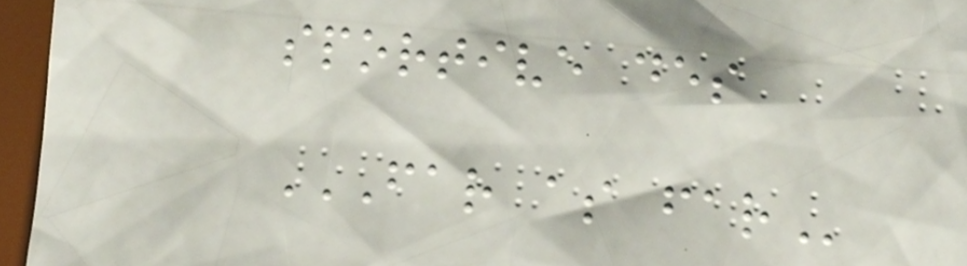sportive des
FAR AS FAR
